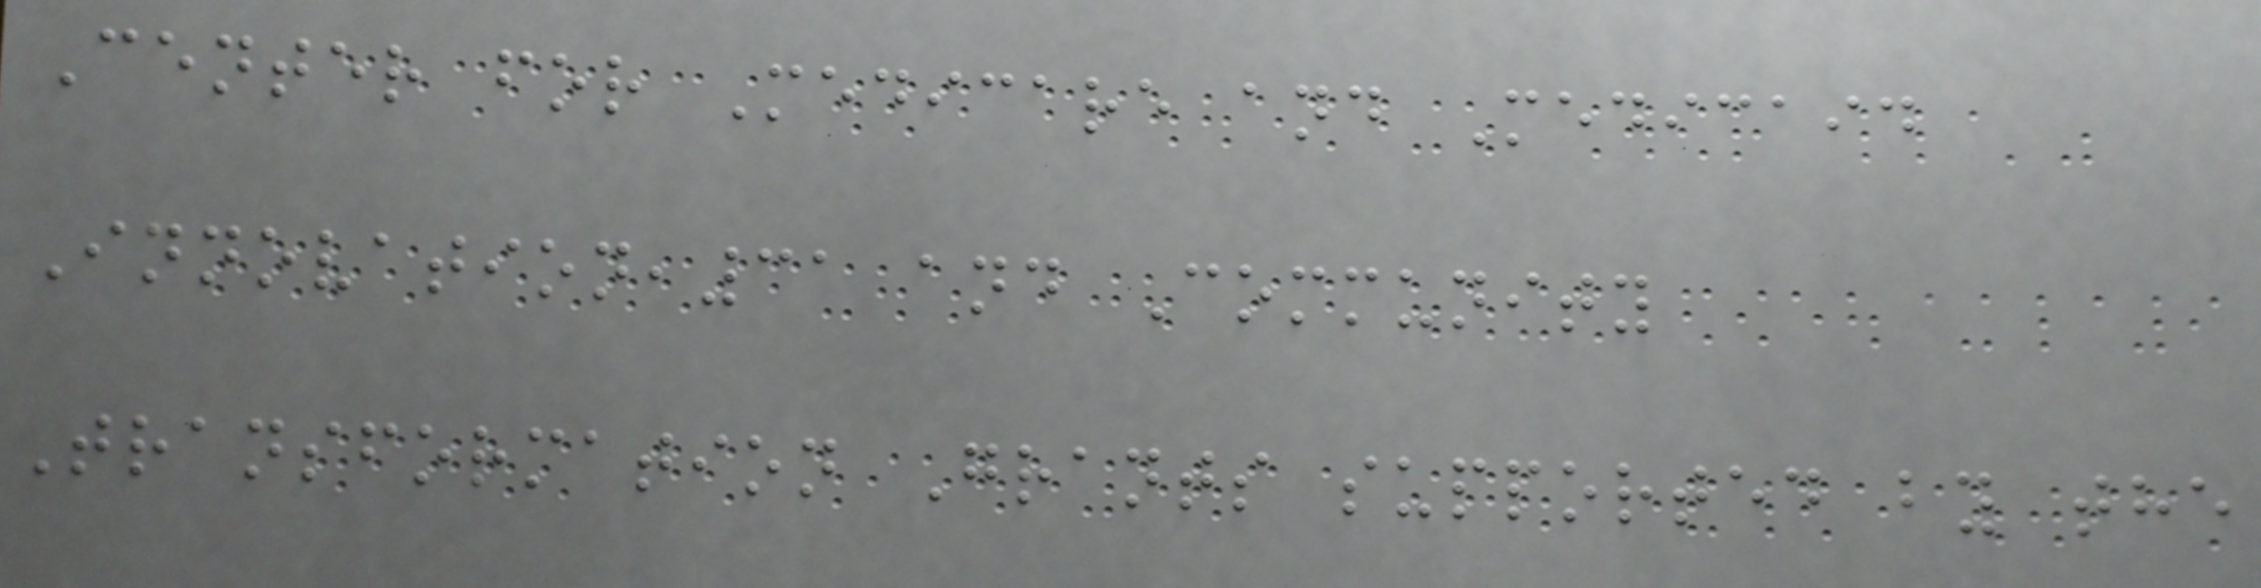Center for Medicare and Medicaid
Innovation,31 and Community
Transformation Grants supported by the
